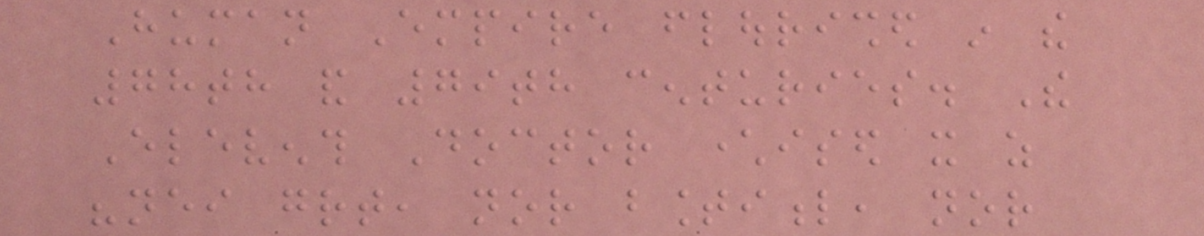Human Empire flourished in the
78th and 79th centuries. The
Eleventh Doctor characterised it as
"neither great, nor bountiful, nor
